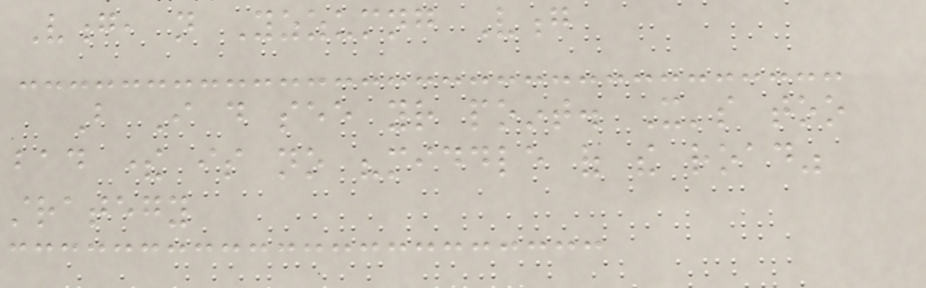Vong, not Yzzumng Vong
But I do see your point. It's too
bad there is no "middle of the road"
strategy
